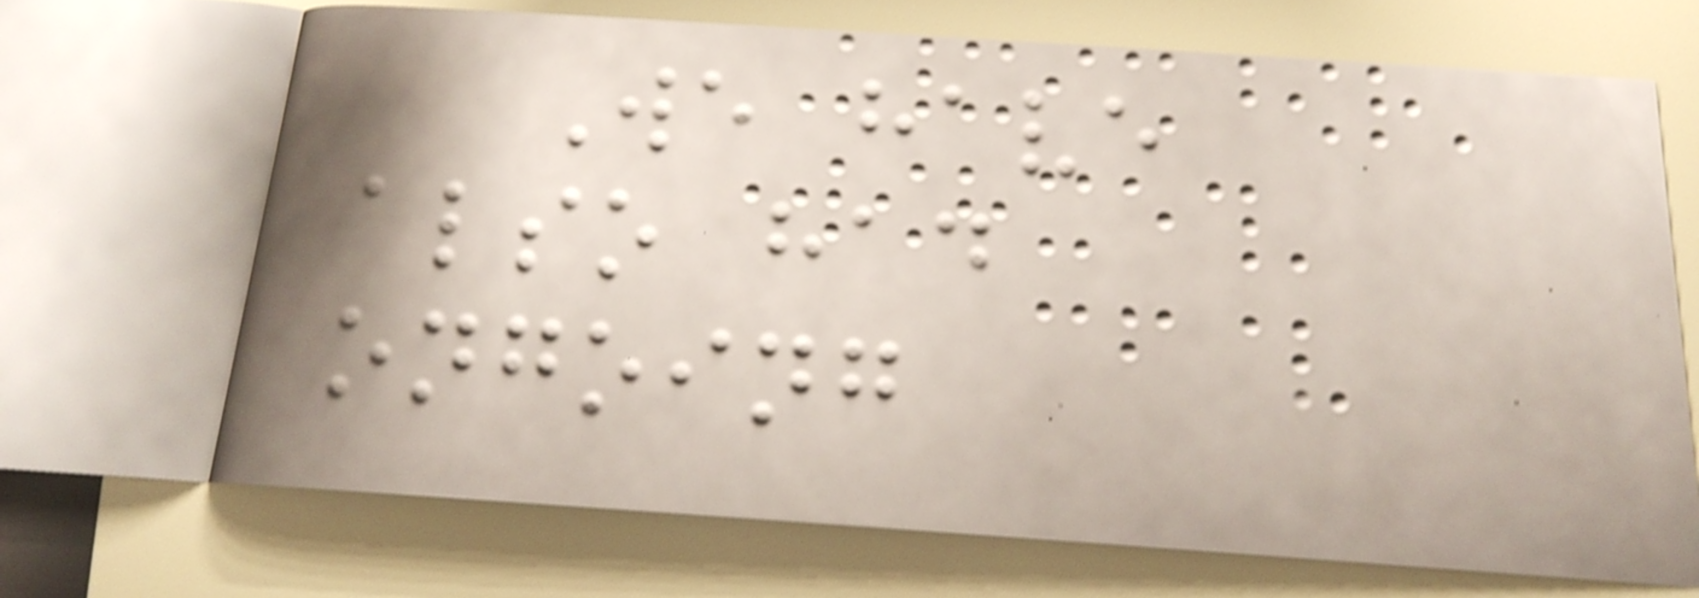We have
also had
ongoing
